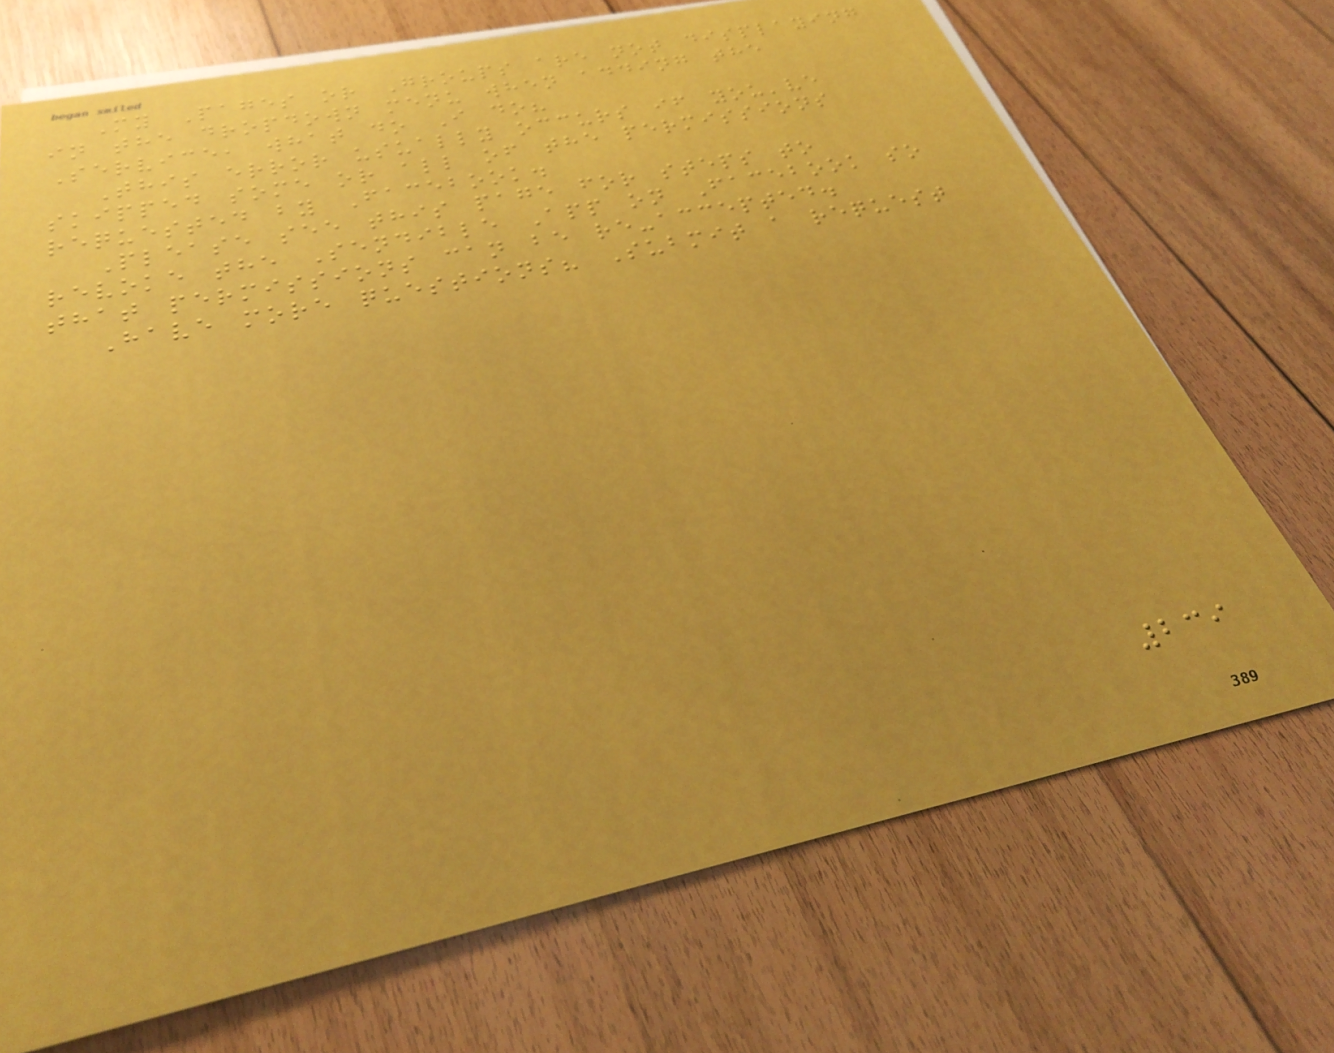My Pages or Groups are not displaying
in the dropdown menu when adding the
Service, what do I do?
This error usually occurs if you've
skipped some or all of the permissions
requested by Facebook.
Please see this page for steps to
revoke the Sendible App on Facebook so
that permissions can be re-accepted.
Have more questions? Submit a request
239
